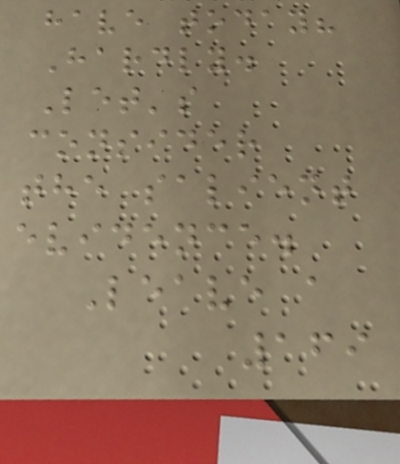have today?
Hardly.
Let's
consider
the salient
evidence.
Leave a
169
